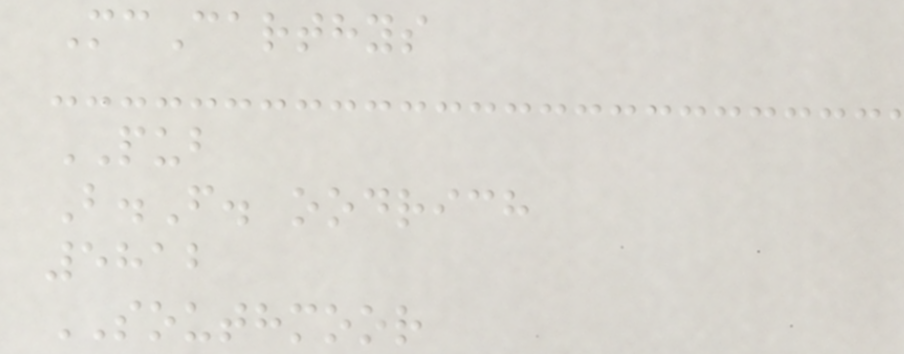McCarthys
PUB
B.F. oodrich
5812
SOUTHMOOR
